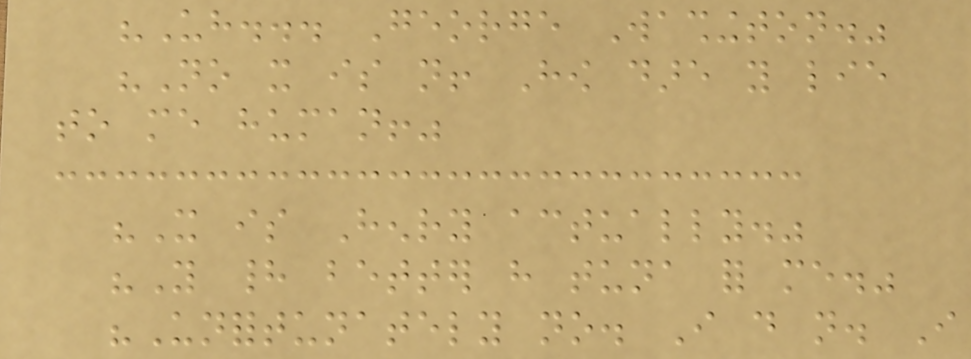"Uh... George Washington."
"No it is not! How dare you lie
to me human!"
"It is Henry actually."
"You had better have tuna for me."
"Unfortunately no. I do not. I
